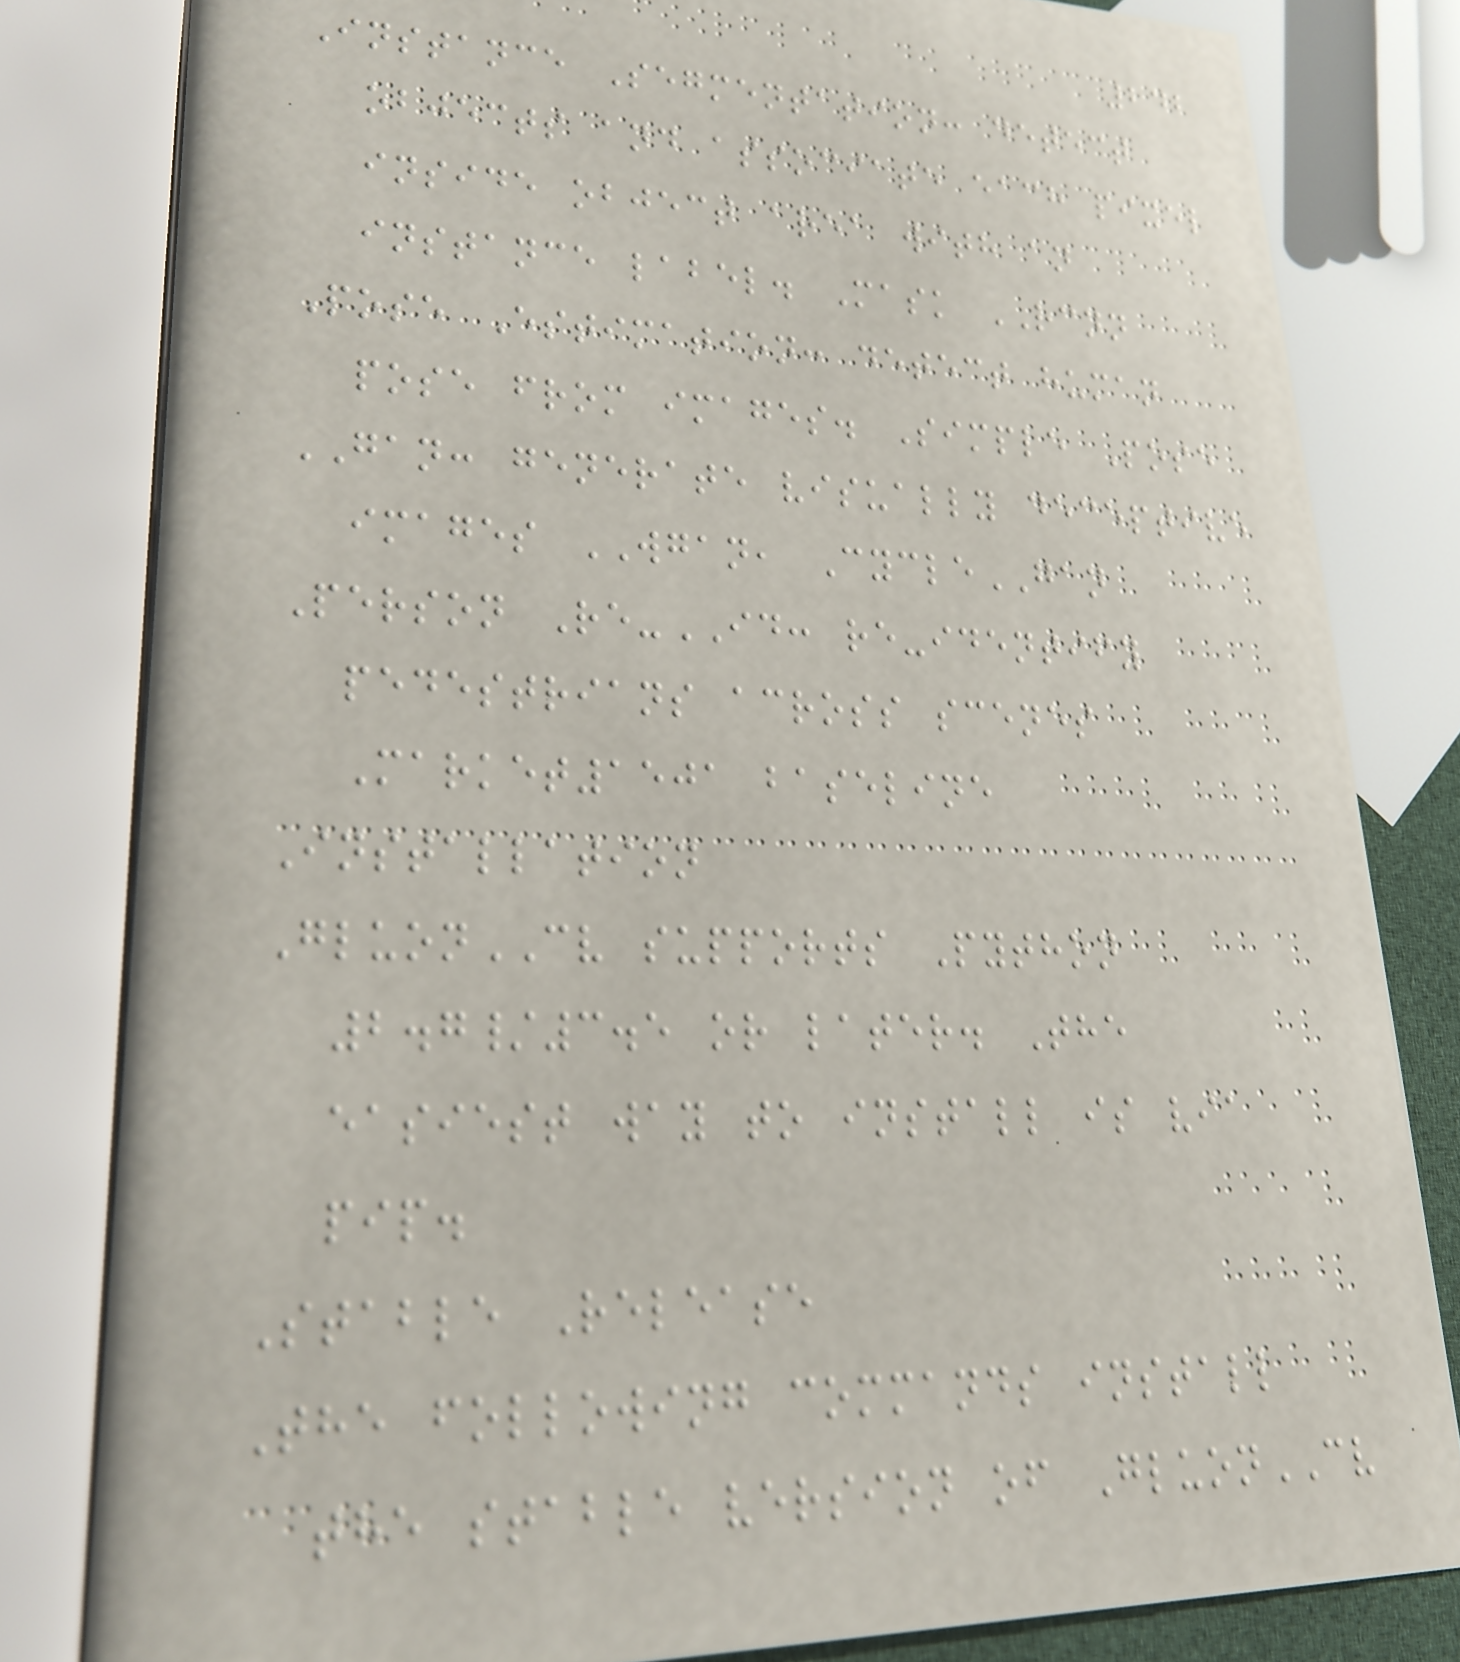242
Instance Segmentation: detect
objects and associate each pixel
inside object area with an
instance label. Mask RCNN
Pose Estimation: detect human
pose from images. Simple Pose
GAN: generate visually deceptive
images WGAN, CycleGAN
Person Re-ID: re-identify
pedestrians across scenes
Market1501 baseline
Installation
GluonCV supports Python
2.7/3.5 or later. The
easiest way to install is via
pip.
Stable Release
The following commands install
the stable version of GluonCV
